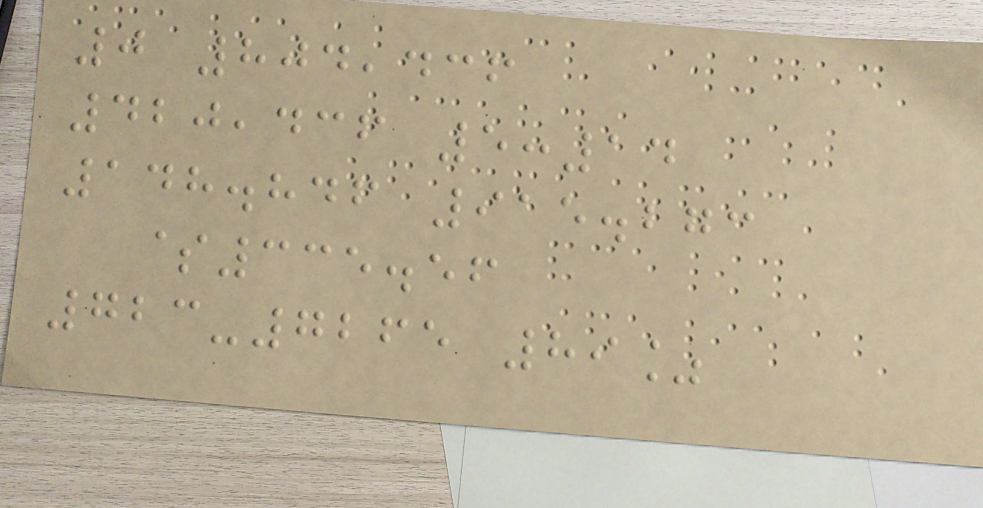0 804,436
420,436 5:14
148.846 915.273
$335.56
723-7265 89%
